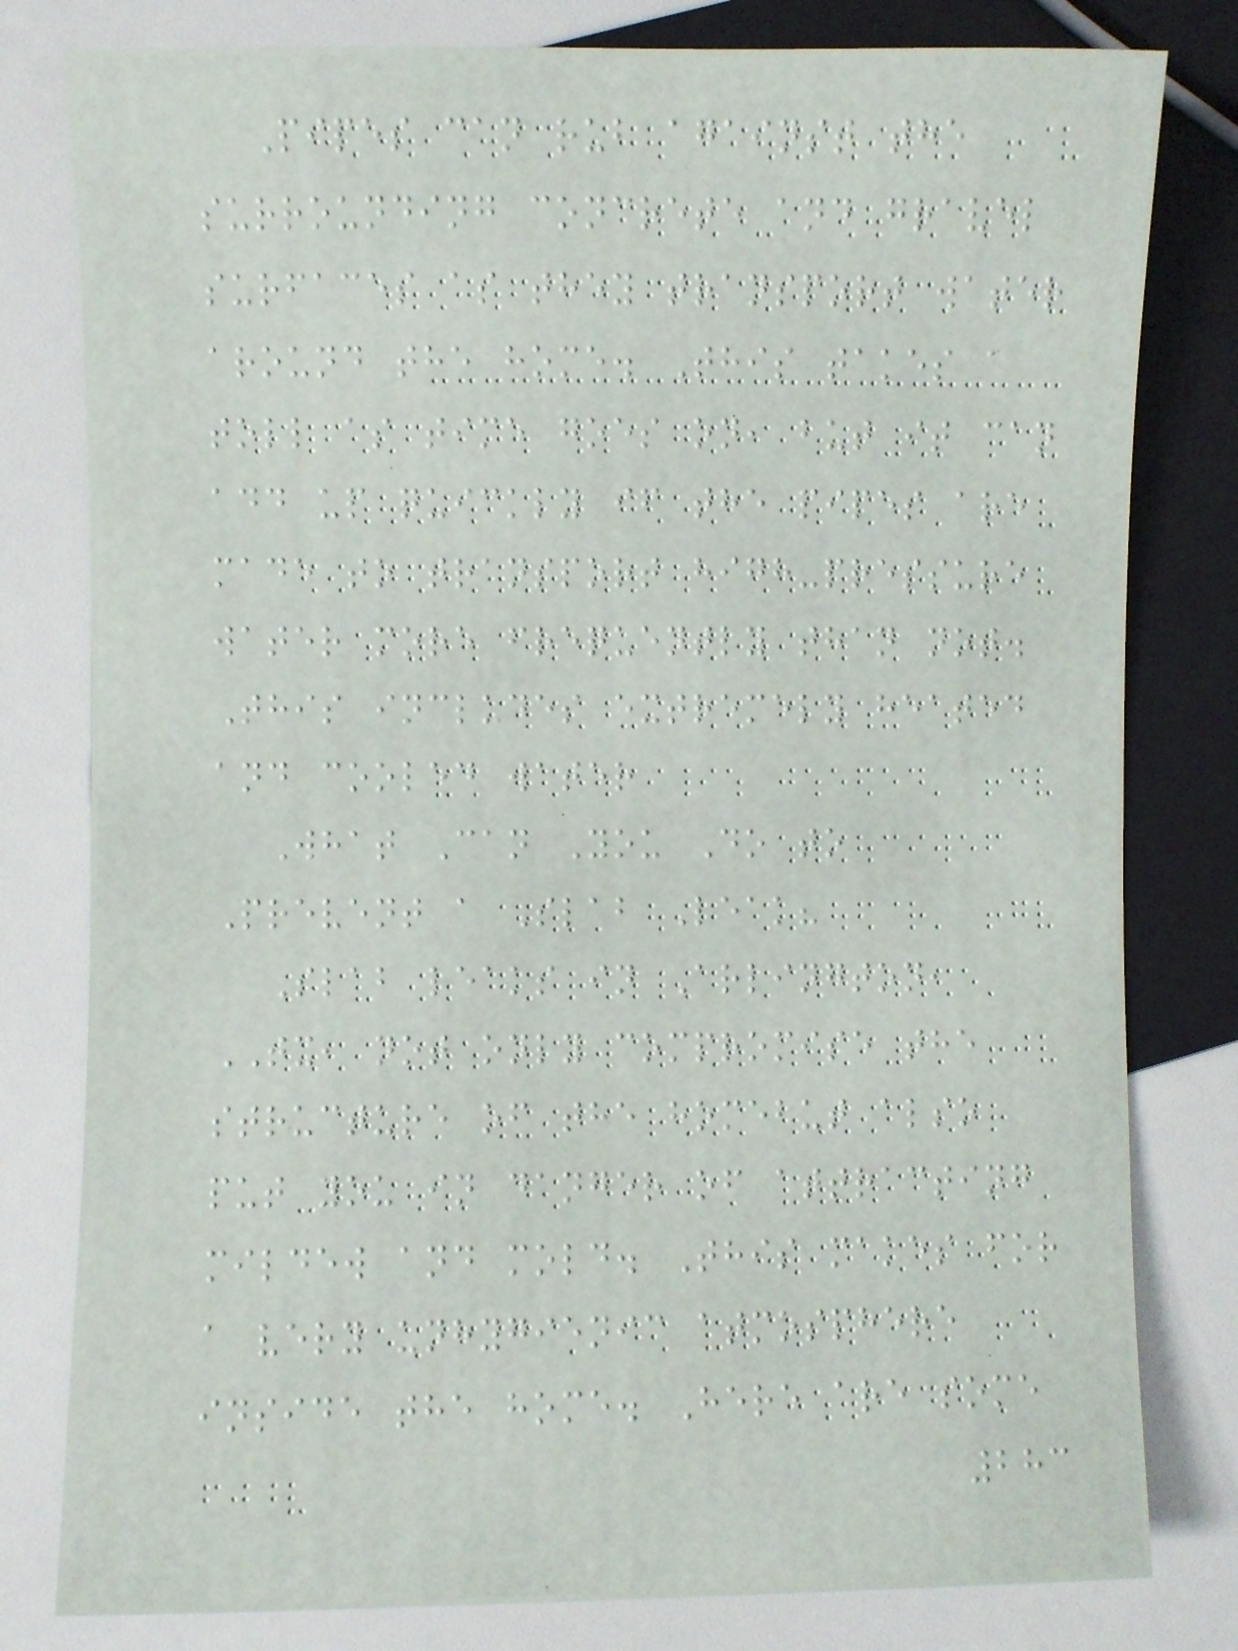Pipes can rub against the
surrounding concrete and gravel
surfaces as they transport water
around the home. This takes a
toll as time goes on, but it can
add up quickly if the pipes are
made to transport high-pressure
water more frequently than not.
This includes extremely heated
and cooled water
What Can You Do to
Prevent a Slab Leak?
Slab leaks in Arlington,
TX, not only compromise the
structure of the homebut also
put you in danger of attracting
mildew and mold. This makes for
a very unhygienic atmosphere
inside the home. Here are some
283
